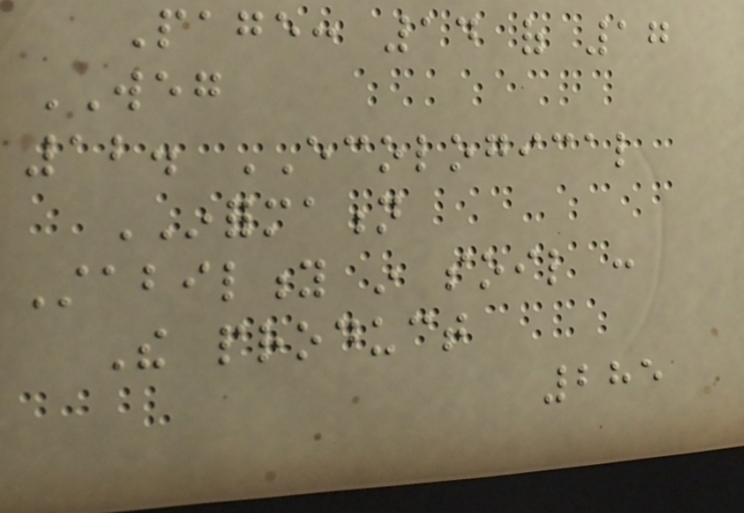Page: 14 of 17
WEG
12. ECOLOGICAL
INFORMATION
Stability in soil :
The product
285
